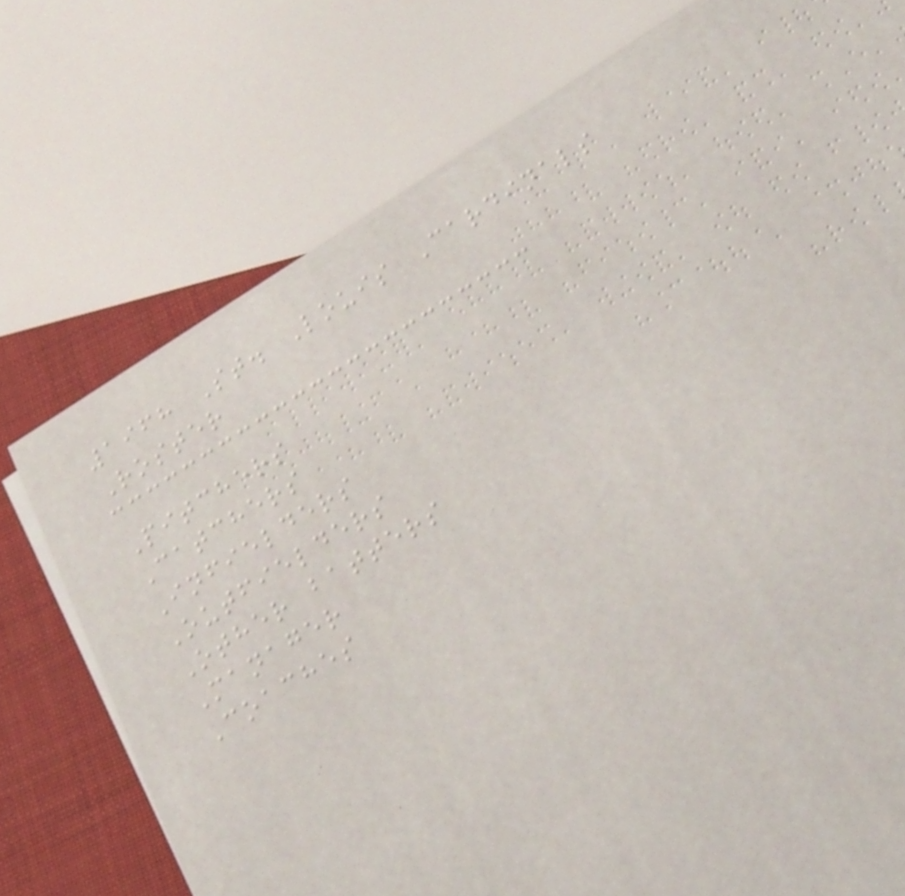1968 St. Louis Cardinals
Roster
Pitchers
Catchers
Infielders
Outfielders
Other batters
Manager
Coaches
